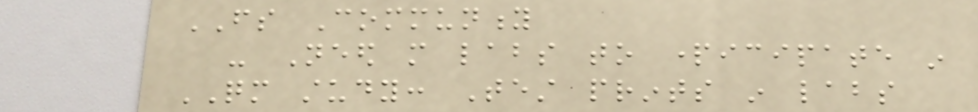FS Community
- Need more labs to participate in
QM study: Test prints in labs
